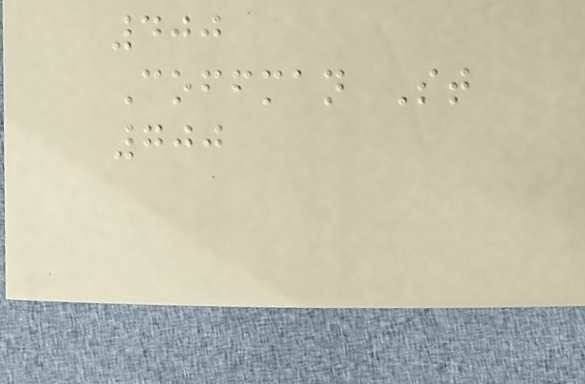400
Coffman St
700
